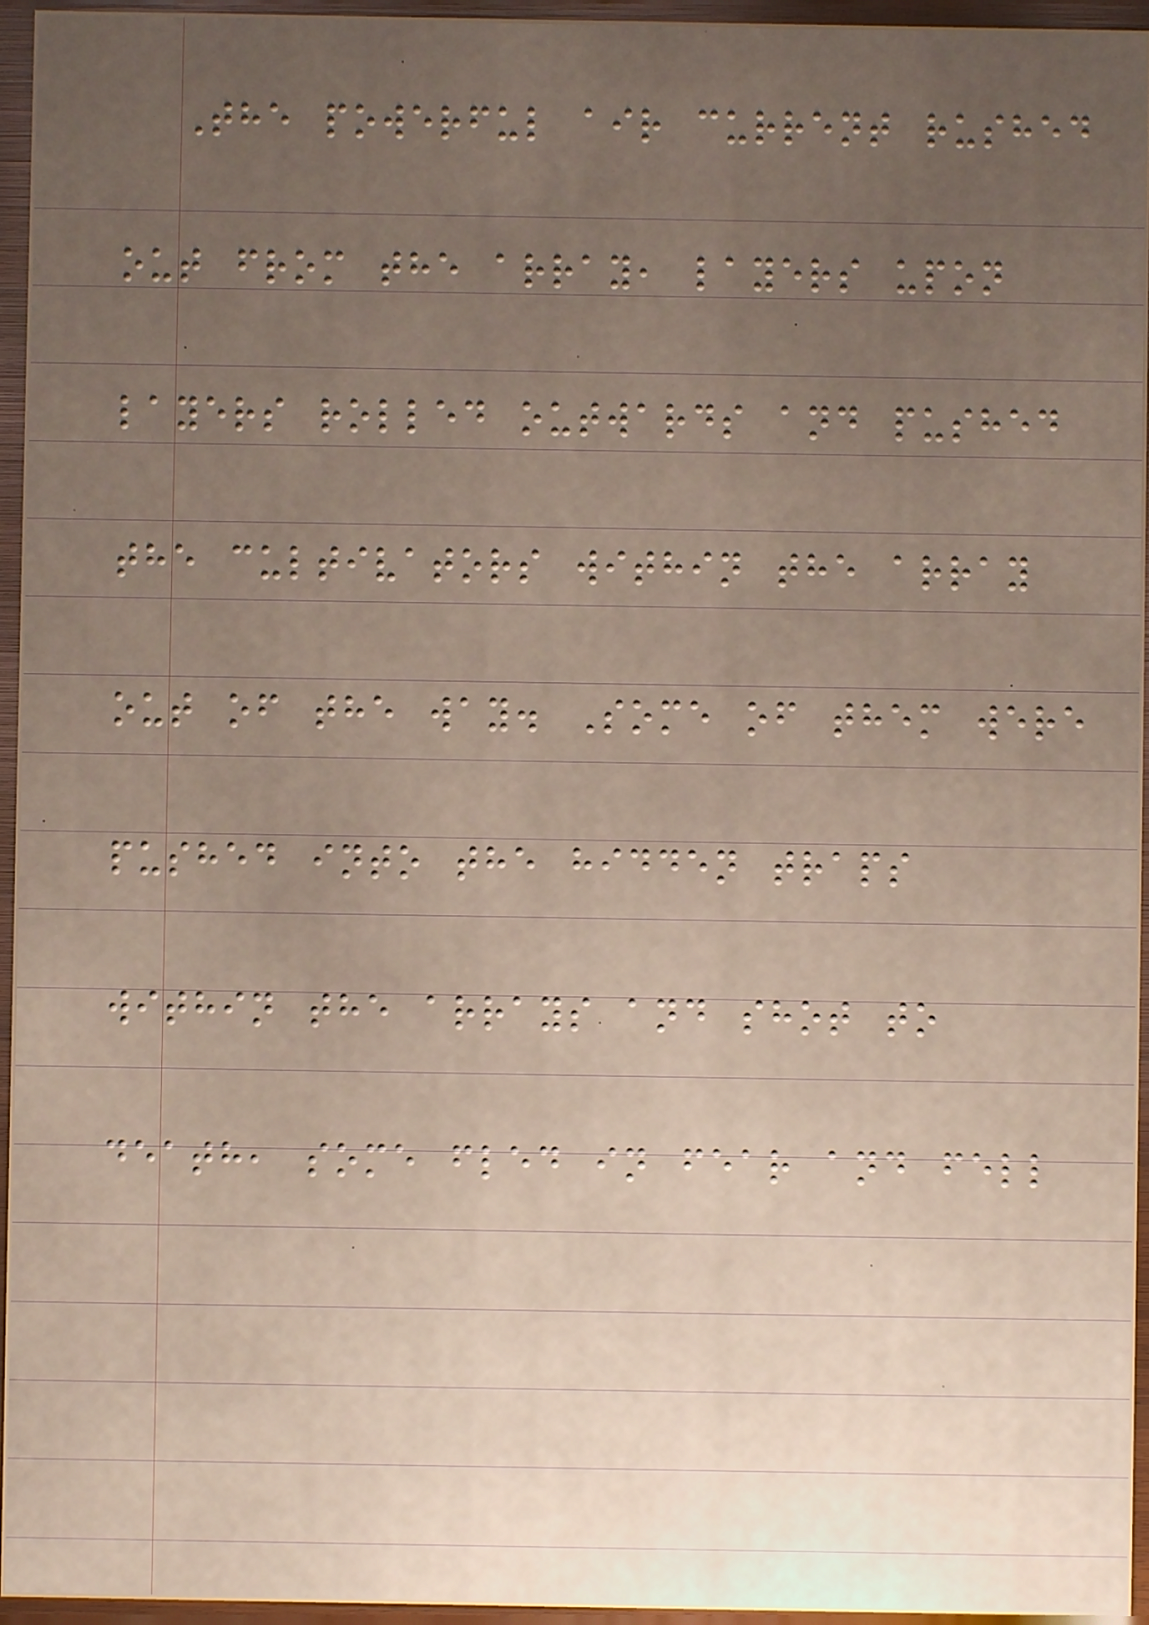The powerful air current rushed
out from the array, layers upon
layers rolled outwards and pushed
the cultivators within the array
out of the way. Some of them were
pushed into the hidden traps
within the arrays and shot to
death, some fled in fear and fell
